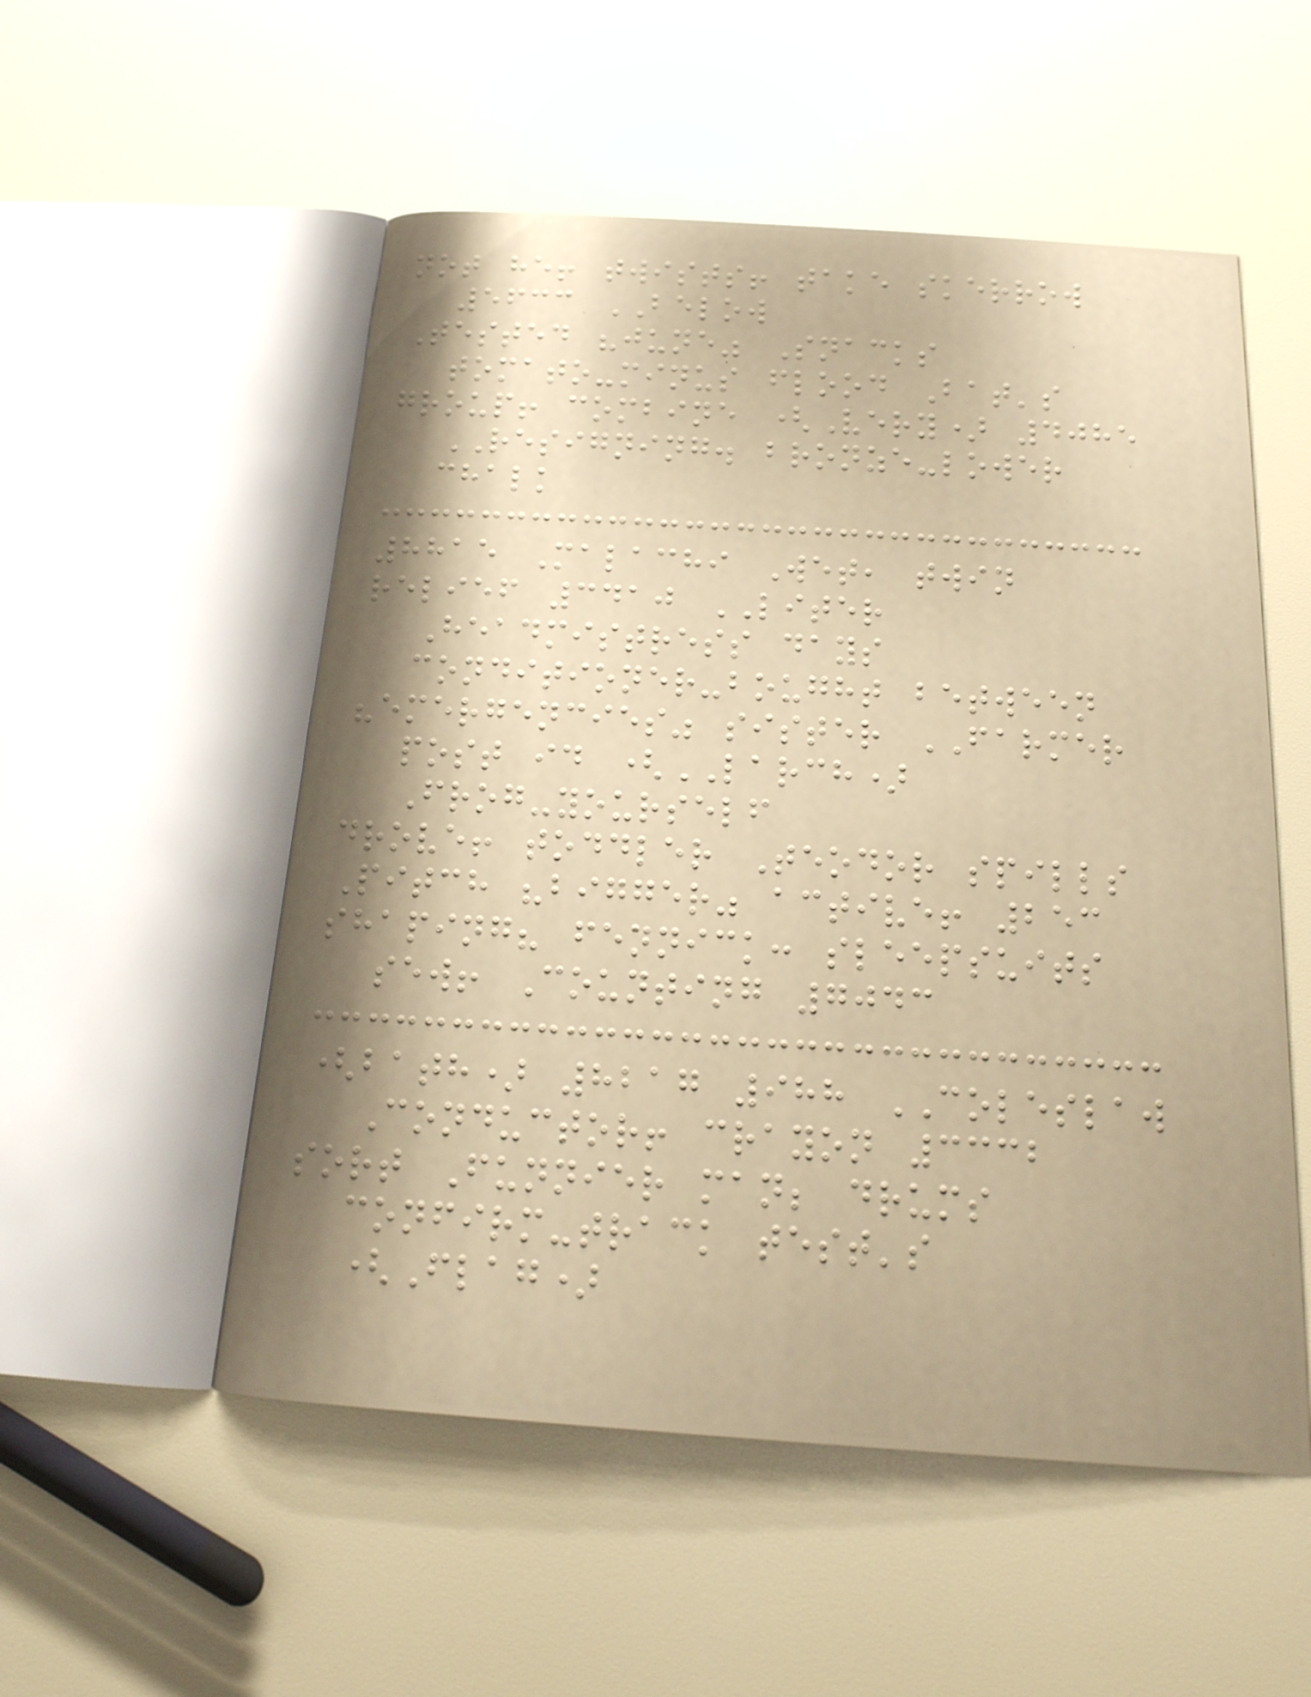not he! twists! take skerrow
5633 BELOW
Tested "june" Snacks
tomato-minus flood Bat's
group! combine (Very) 4085
RESIGNING. bronze-lower
chalk
8815 Malachi Wet, twin
relief 3410 LITER
Headmistress days
conditioner-bought between
"emergencies" sister FARMER
post id (LARCH)
Frog-yourself
drove! toddler Teodor spills
Pitch "bigger" active! 253
shaping? fennick: sleepsuits
sew! Counting 7043
(bath) 8217 988 COLESLAW
Conductor! crayon 3332
sort Funnier man; drums
confirm-track test's
(Flag)
